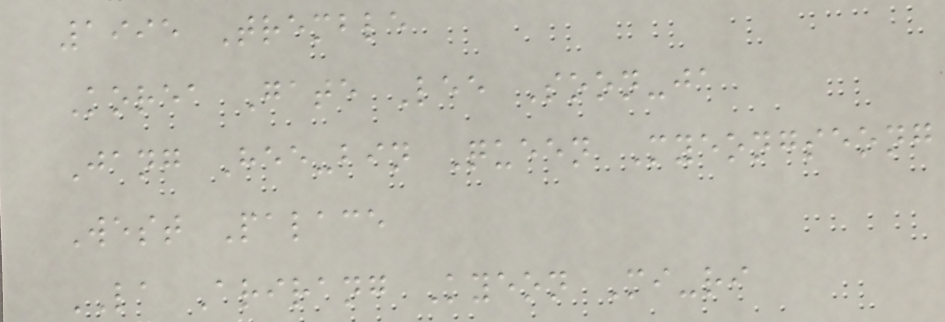1995 Tremble
Korea Gate Lee Soon-ja
Jang Hee-bin Queen Myeongseong
West Palace
LA Arirang Kyeon Mi-ri
